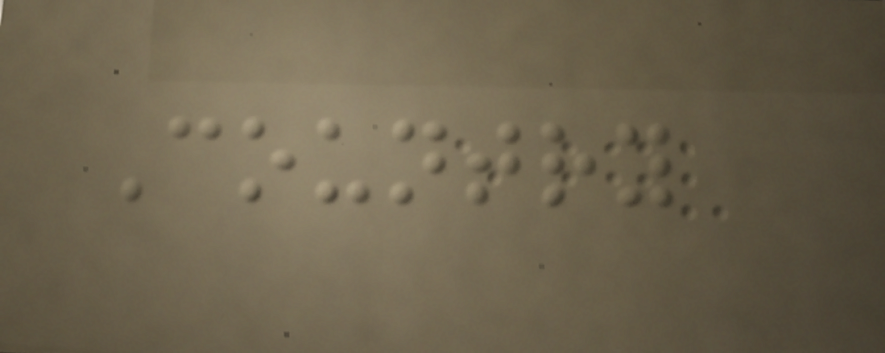Country
